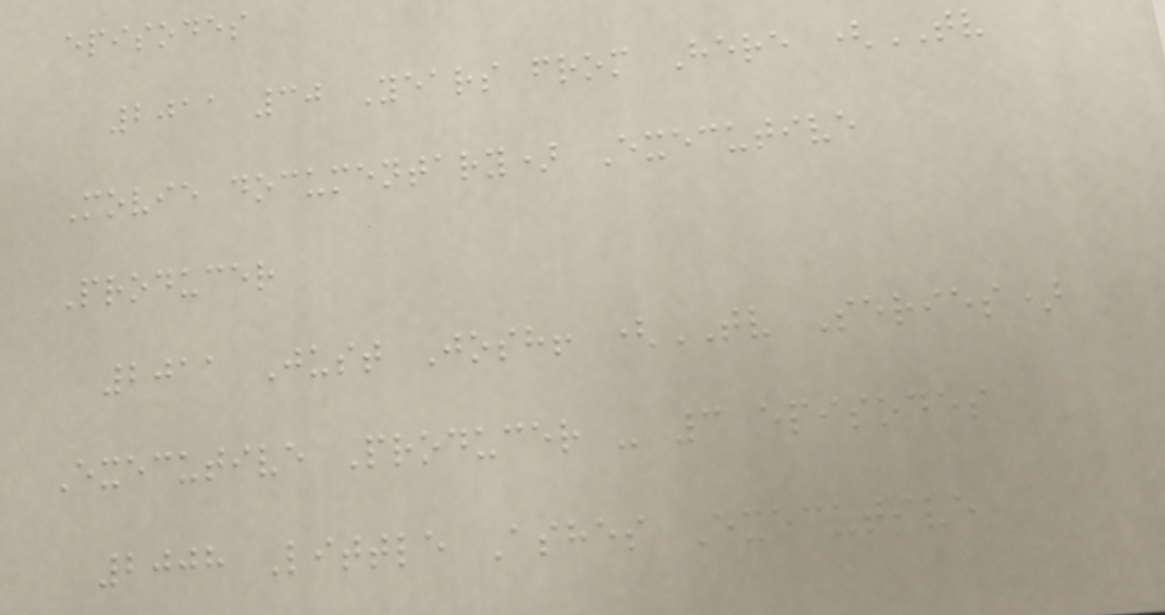episodes
2011 30 Years from Here (TV
Movie documentary) Executive
Producer
2011 Just Josh! (TV Series)
Executive Producer - 3 episodes
2008 Little Ashes Executive
